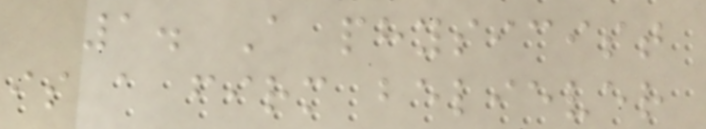1. A physicist
is a firm believer
